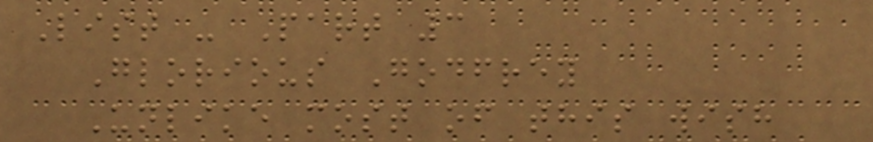List - Part 3
Glorious Godfrey
Unlike most of this wish
